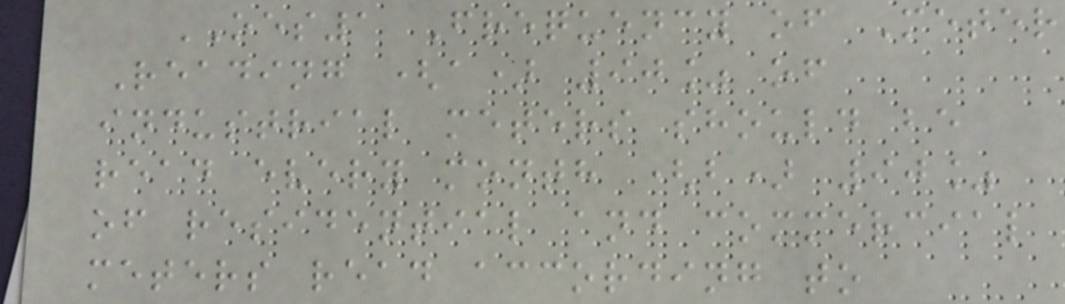OES1 Frequency of Meter
Reading (a) 90% of
industrial meters should be
read every month (b) 90%
of residential and commercial
meters read according to
